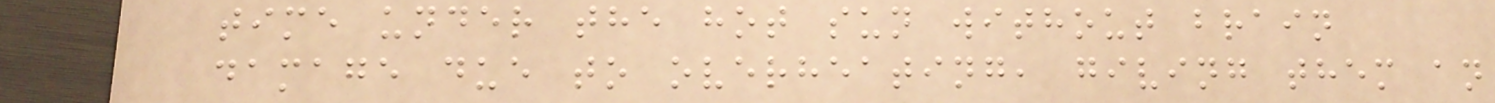time under the hot sun without brain
damage due to overheating, giving them an
